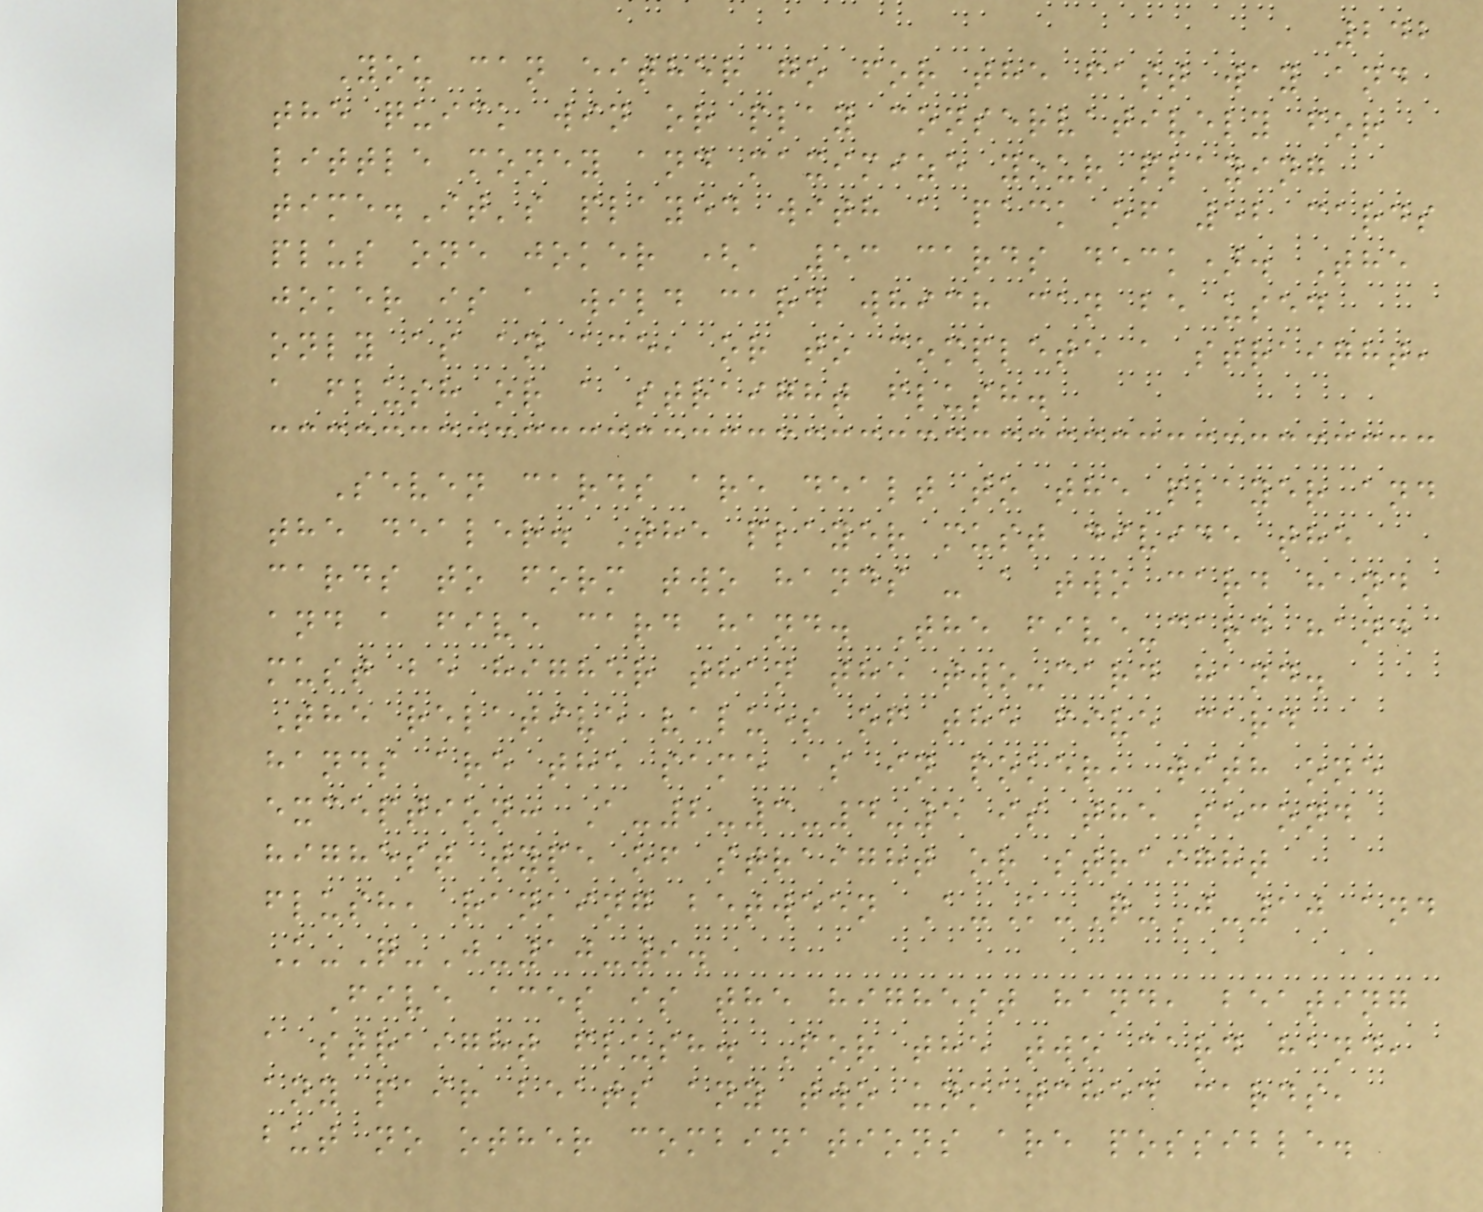242
You can either go for the fast way and
the quick win or play conservatively for
little money and maximize your playing
time.It's played with a pack of 52 cards
plus one joker (a 53 cards deck). The
joker is a wild card which can be used
only as an ace, or to complete a straight,
a flush or a straight flush.
Seven cards are dealt to the player and
the dealer. The player must divide the
cards to form two hands - a two card hand
and a five card hand. The five-card hand
must be higher than the two-card hand.
The relative values of the five card
hands are the same as in poker, with one
exception: A-2-3-4-5 is the second
highest type of straight or straight
flush, ranking between A-K-Q-J-10 and
K-Q-J-10-9.
Five aces is the highest hand, beating
a straight flush. For the two card hand,
any pair beats any two unmatched cards,
but no other combinations are possible.
